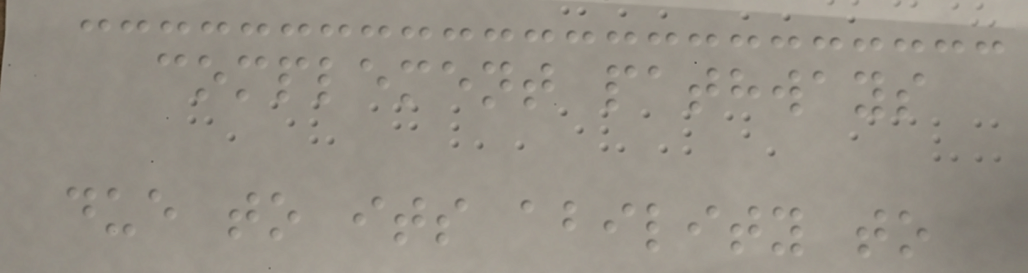complement pathways
due to its ability to
